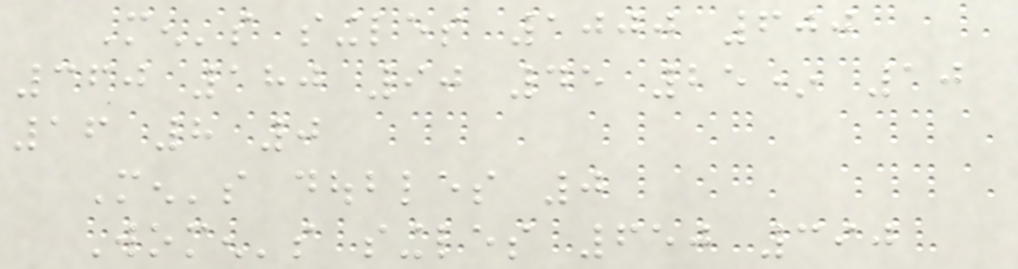Men's singles 1000 600
360 180 90 45 25* 10
16 8 0
Men's doubles 0
Women's singles 650 390
